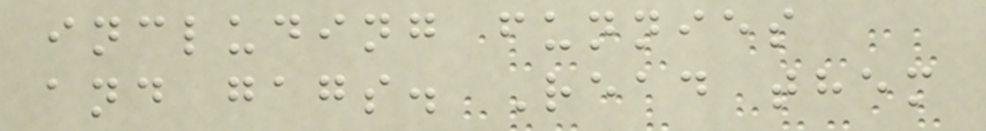including funnies
and gags. Read them
